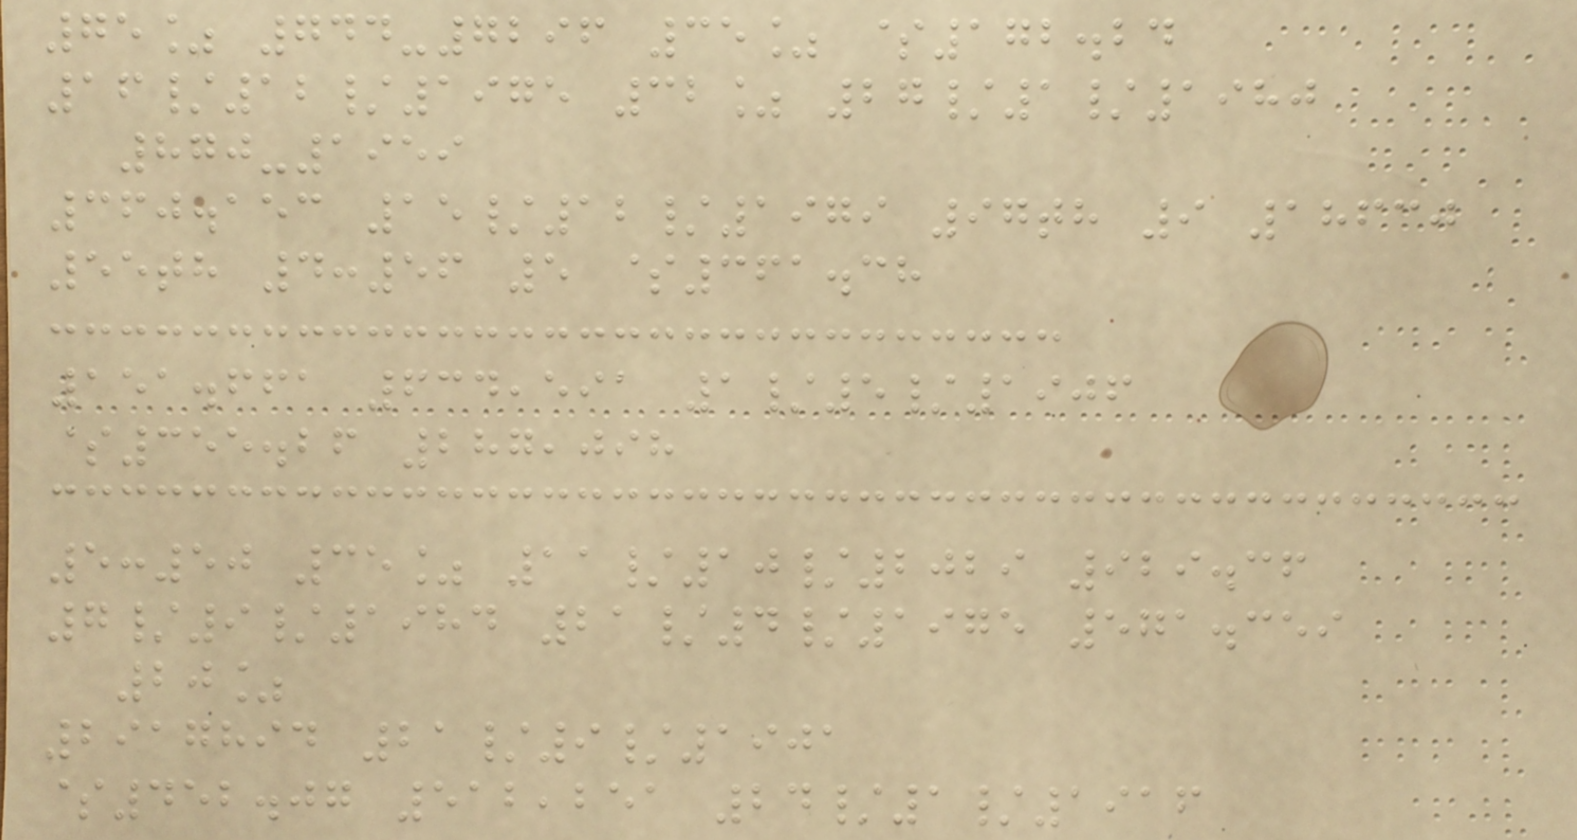75% 744-7296 35% $172.24
16/12/1975 32% 27/1/1980
870-1959
360.153 15/12/1979 97th 9 18630
55th 4:56 5 $361.38
151.661 634,591 1/5/1906
$355.26 287,098
5:50 35% 11/10/2029 929.36
7/9/1984 21/4/1975 571.359
20%
2917894 21/9/1901
$452.07 512,251 24/1/1916
